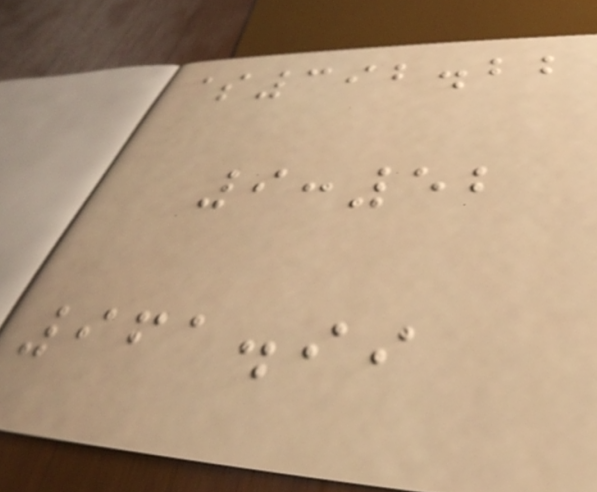$392.22
9:52
961.99
